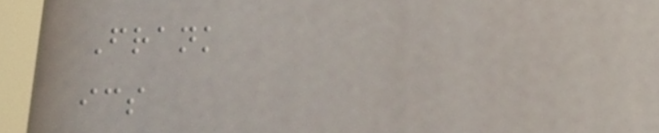Frank
ics
